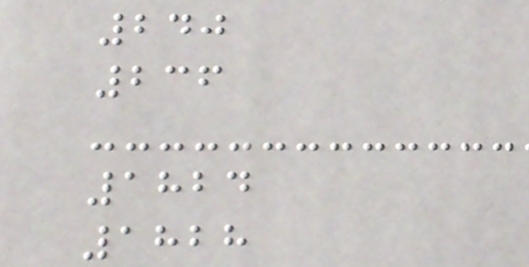240
236
1824
1828
